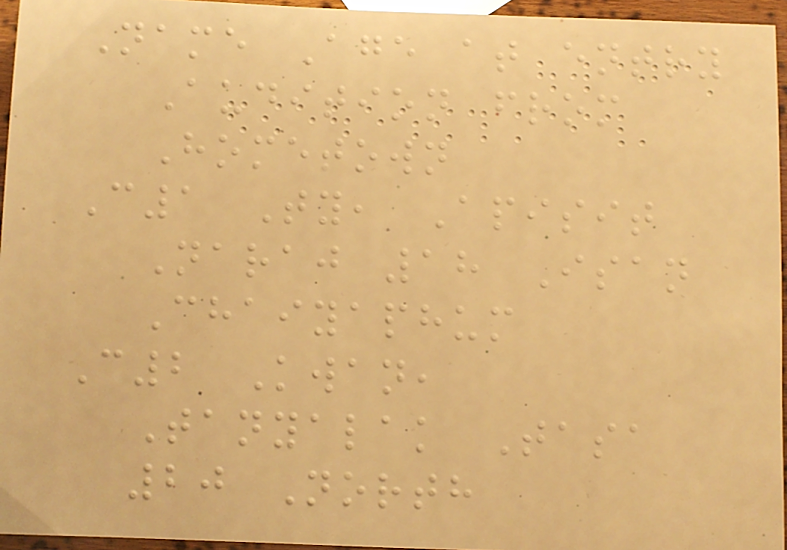Name Age at entry
Audition from
Hometown
C1 Ty, Apisit
Naraj 18 Isan
Chaiyaphum
C2 Kwan,
Tanyalak Tasa
20 North
